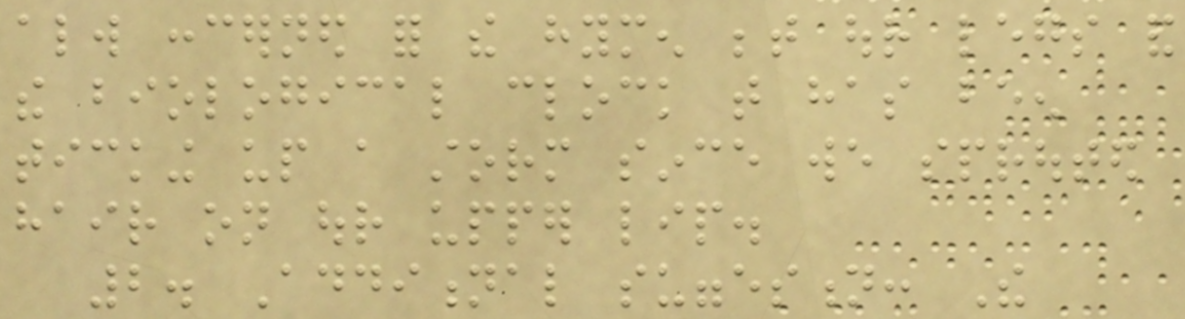always concerned for the hymen between our legs and
the biological clock that has been
ticking up a storm since we sprouted
hair on our upper lip.
2. Additional suggestion: The
